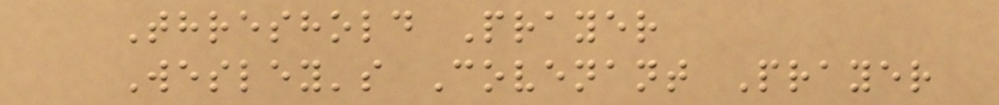Threshold Prayer
Wesley's Covenant Prayer
